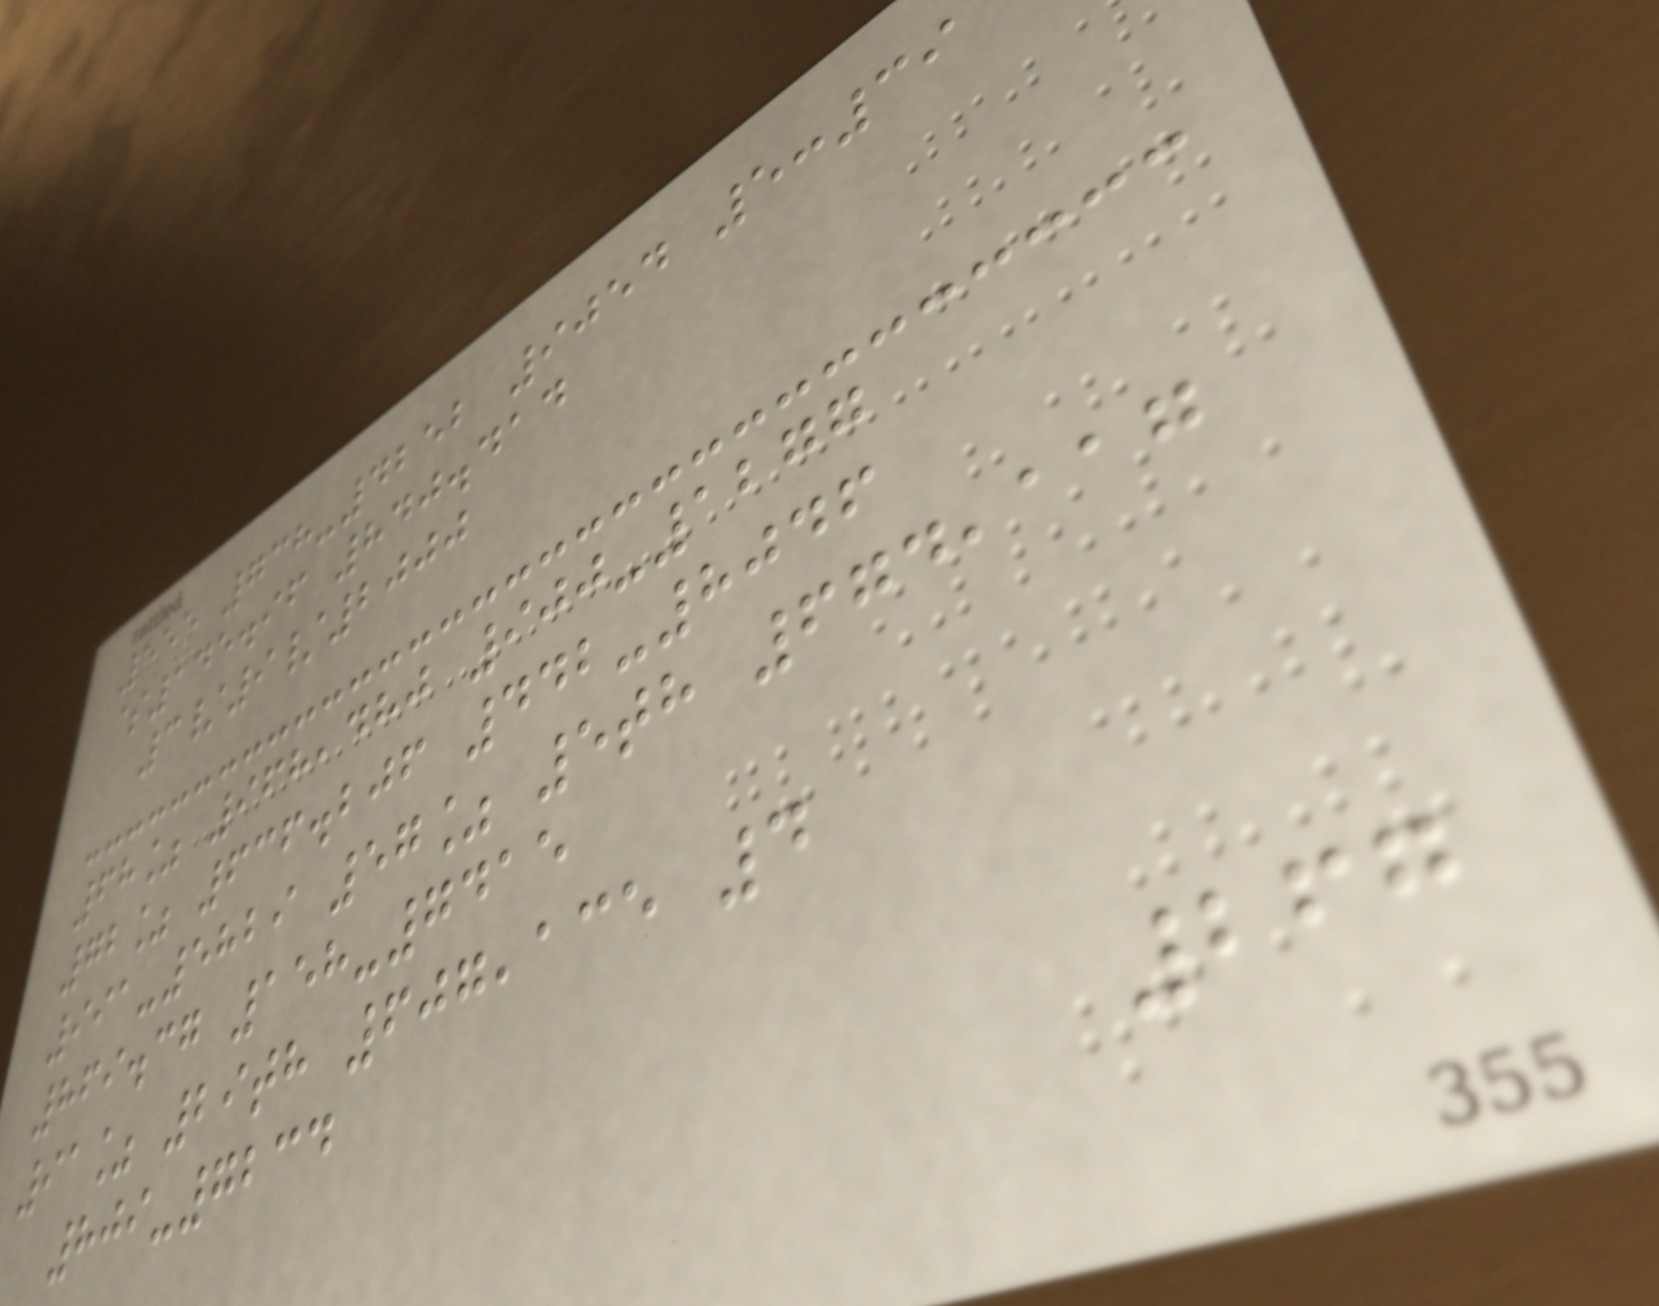555 738-4252 9054 5:39
$145.96 840.414
3/9/2000
68% 968,480 900-1277
72% 636.206 442-8046
991-5829 57% 5th 674,117
869.37 158-7415
91% 29th 607,135 4
809-7234
267
